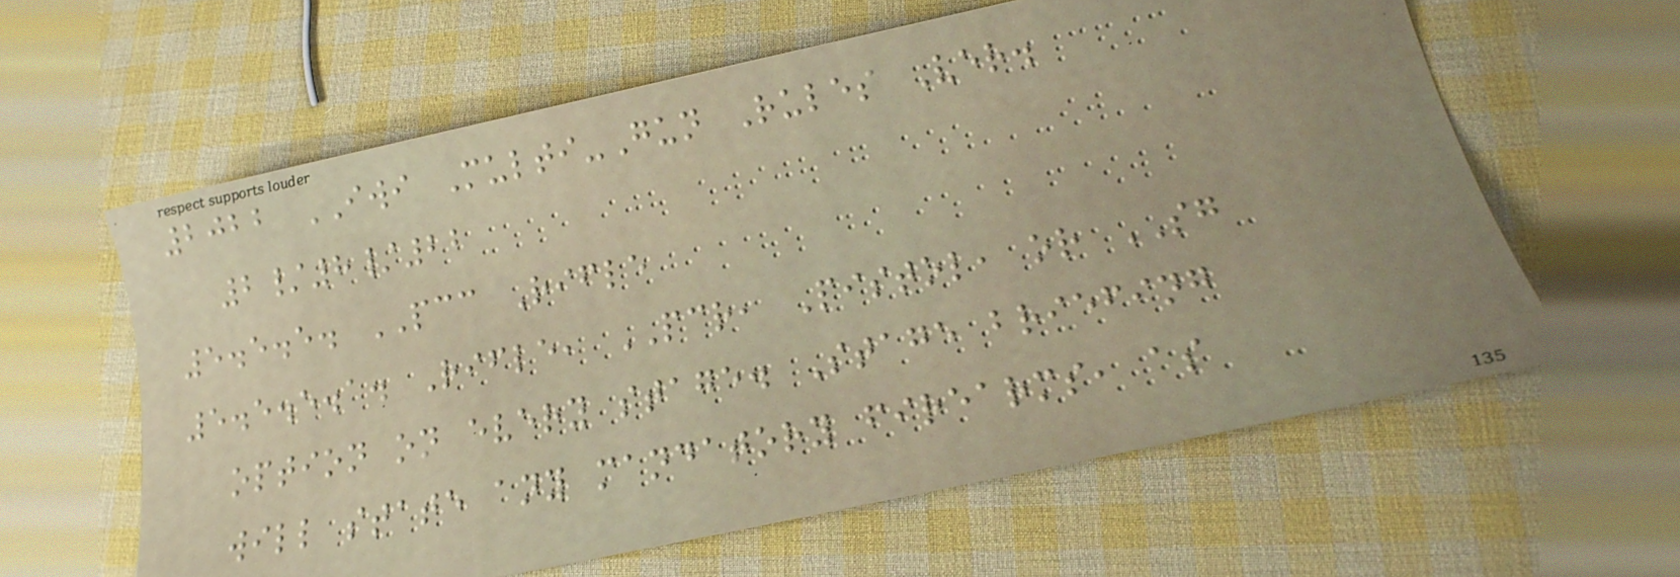2022 IWI Multi-Gun Rules Ver.
2/8/22
5.5.5. PCC Rifle
5.5.5.1. Rifle, PCR, Pistol, or SG
option on every stage. Stage briefing
will state any mandatory firearms, as
